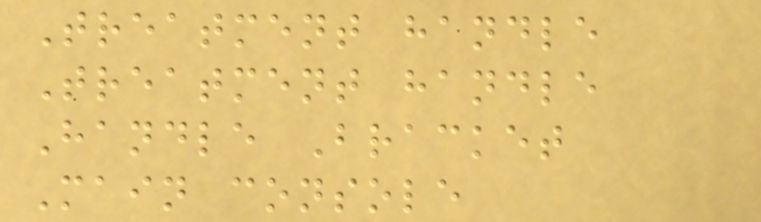Treatment handle
Treatment handle
Handle Bracket
Main console
